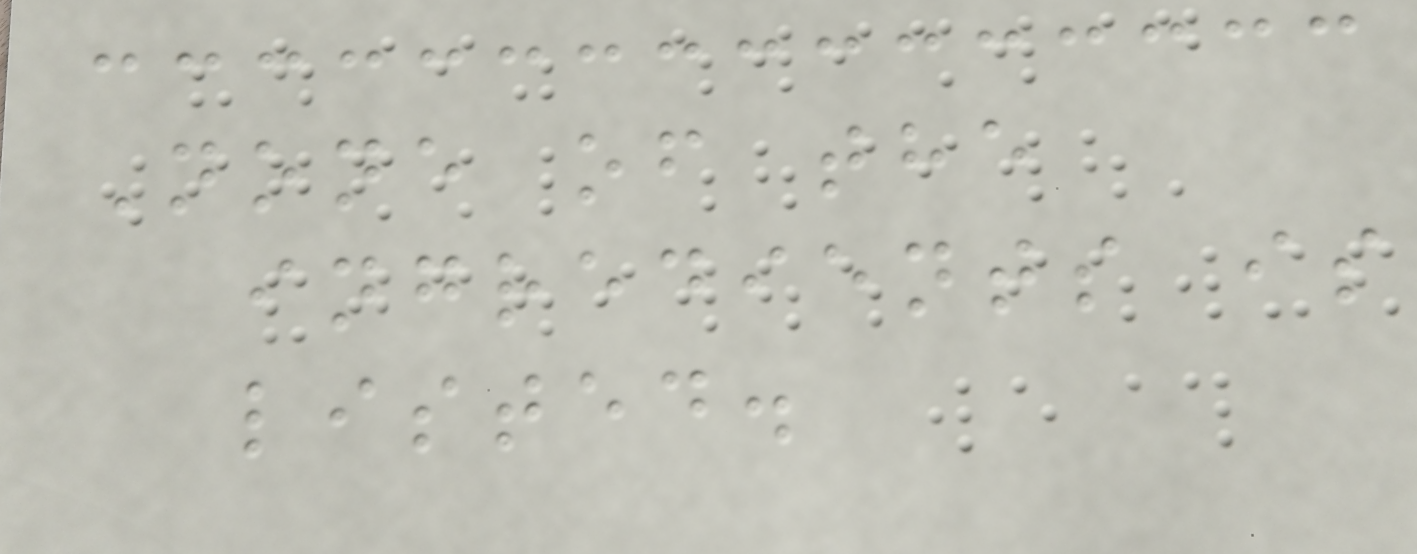None of the
ingredients is
listed.
